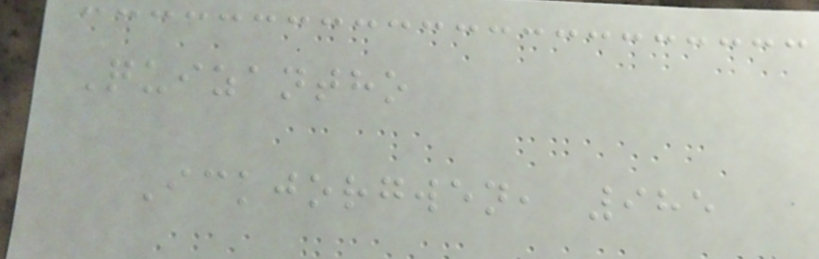Quizantho
Ickjorgwen, 985
